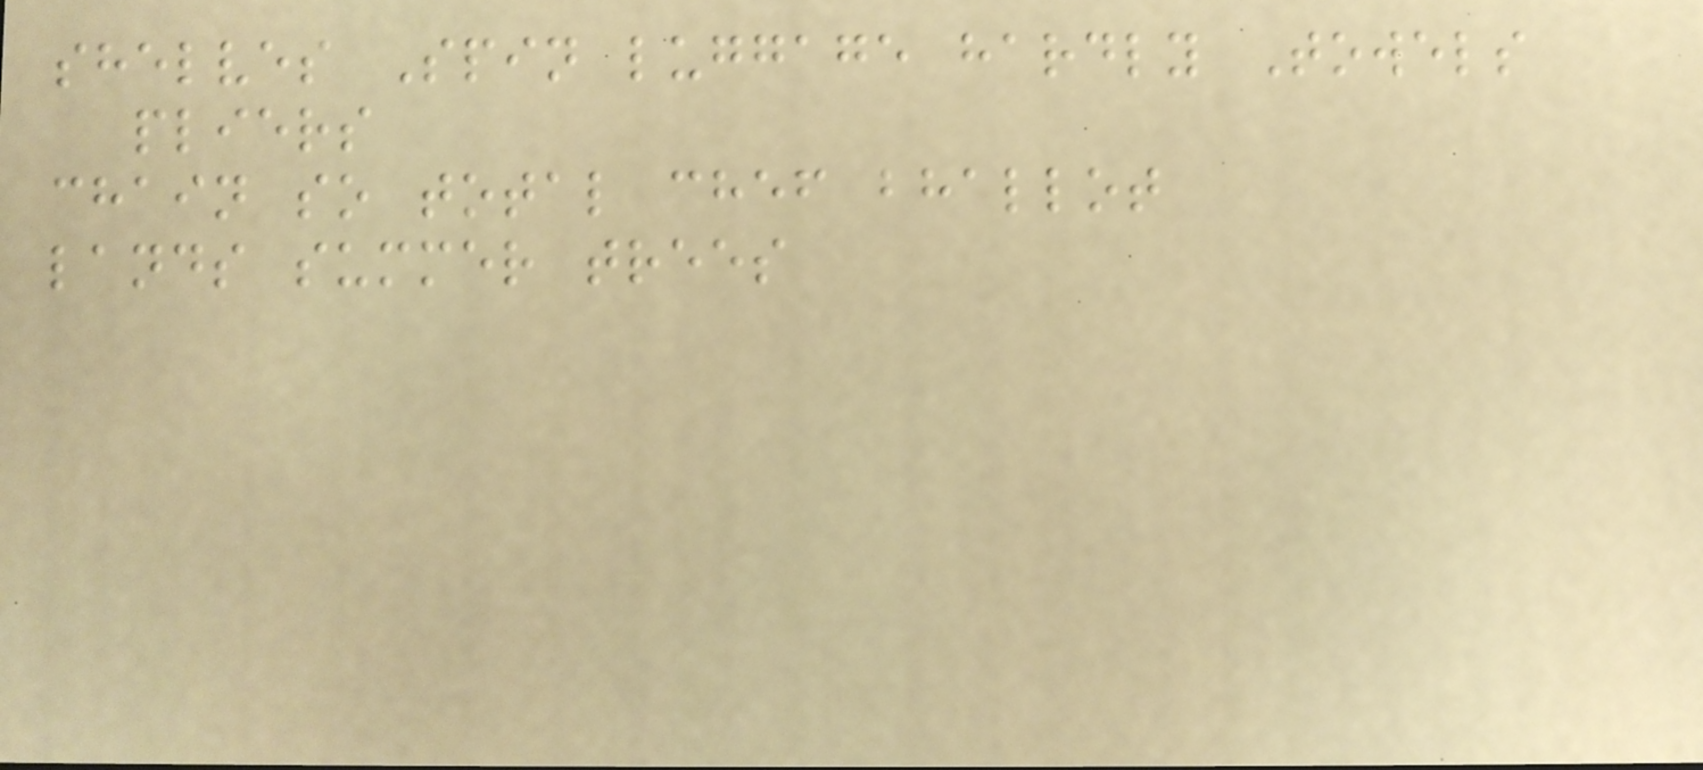shelves Spin luggage hardly Towels
pliers
chain so total chef bhallot
lands summer trees
